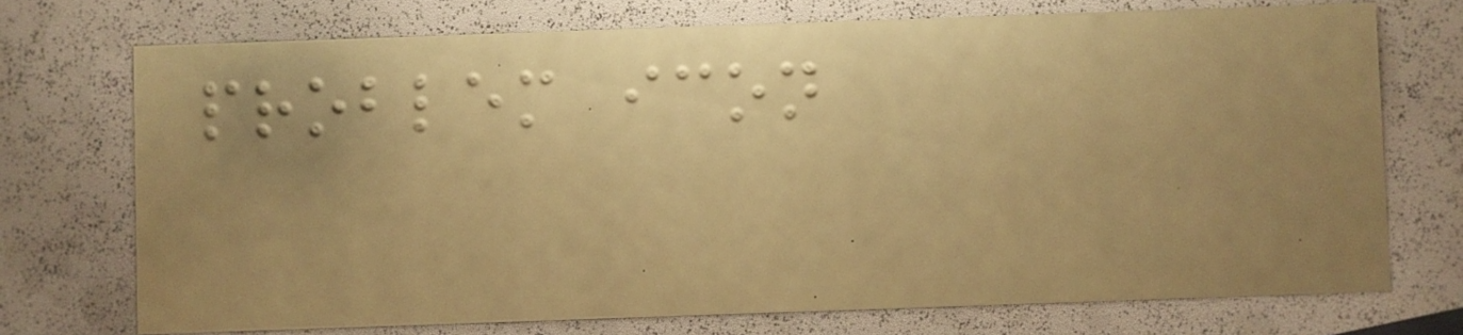problem icon
